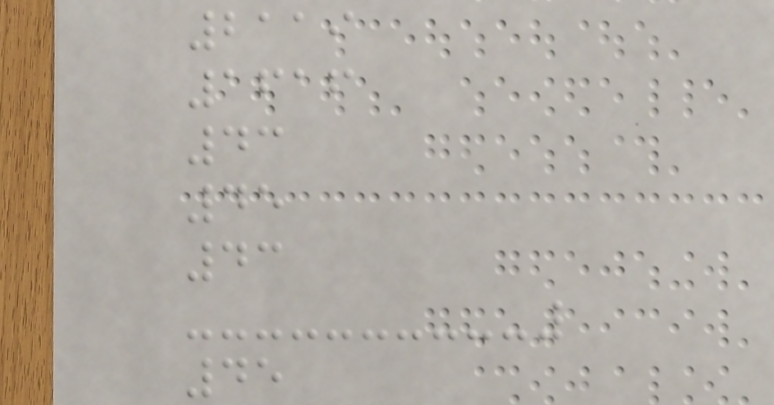2119
1616
43
45
43
45
